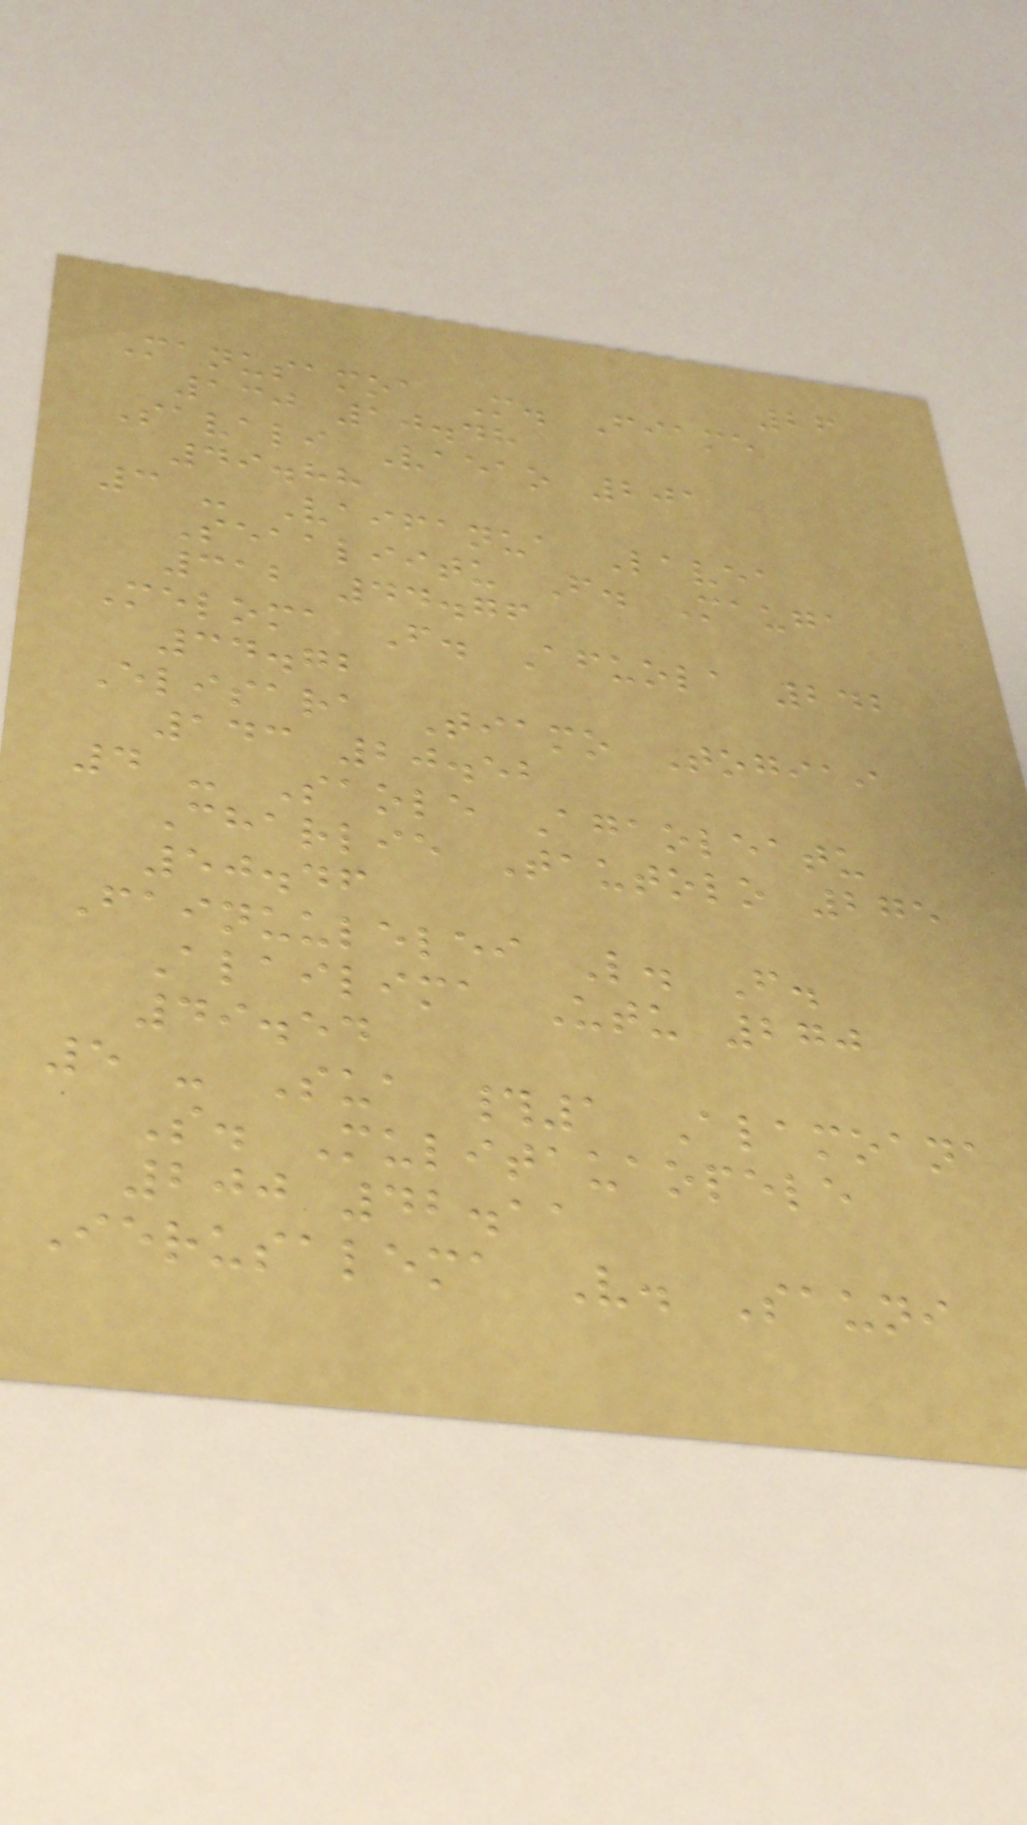26
Manusamoa M. Fiame
130 10.48
Savali Vaeao 201
49.88
3 - Vaifanua Lavea
Seaaliitu F. Mauga
312 44.76
Meloma F. Afuola 242
34.72
Elisara Tiamo Togiai
143 20.52
4 - Saole Agaoleatu
Charlie Tautolo 275
50.46
Fainuulelei L. F.
Alailima Utu 270
49.54
5 - Sua #1 Alamoana
S. Mulitauaopele
200 42.11
Ierusalema V. Sauni
